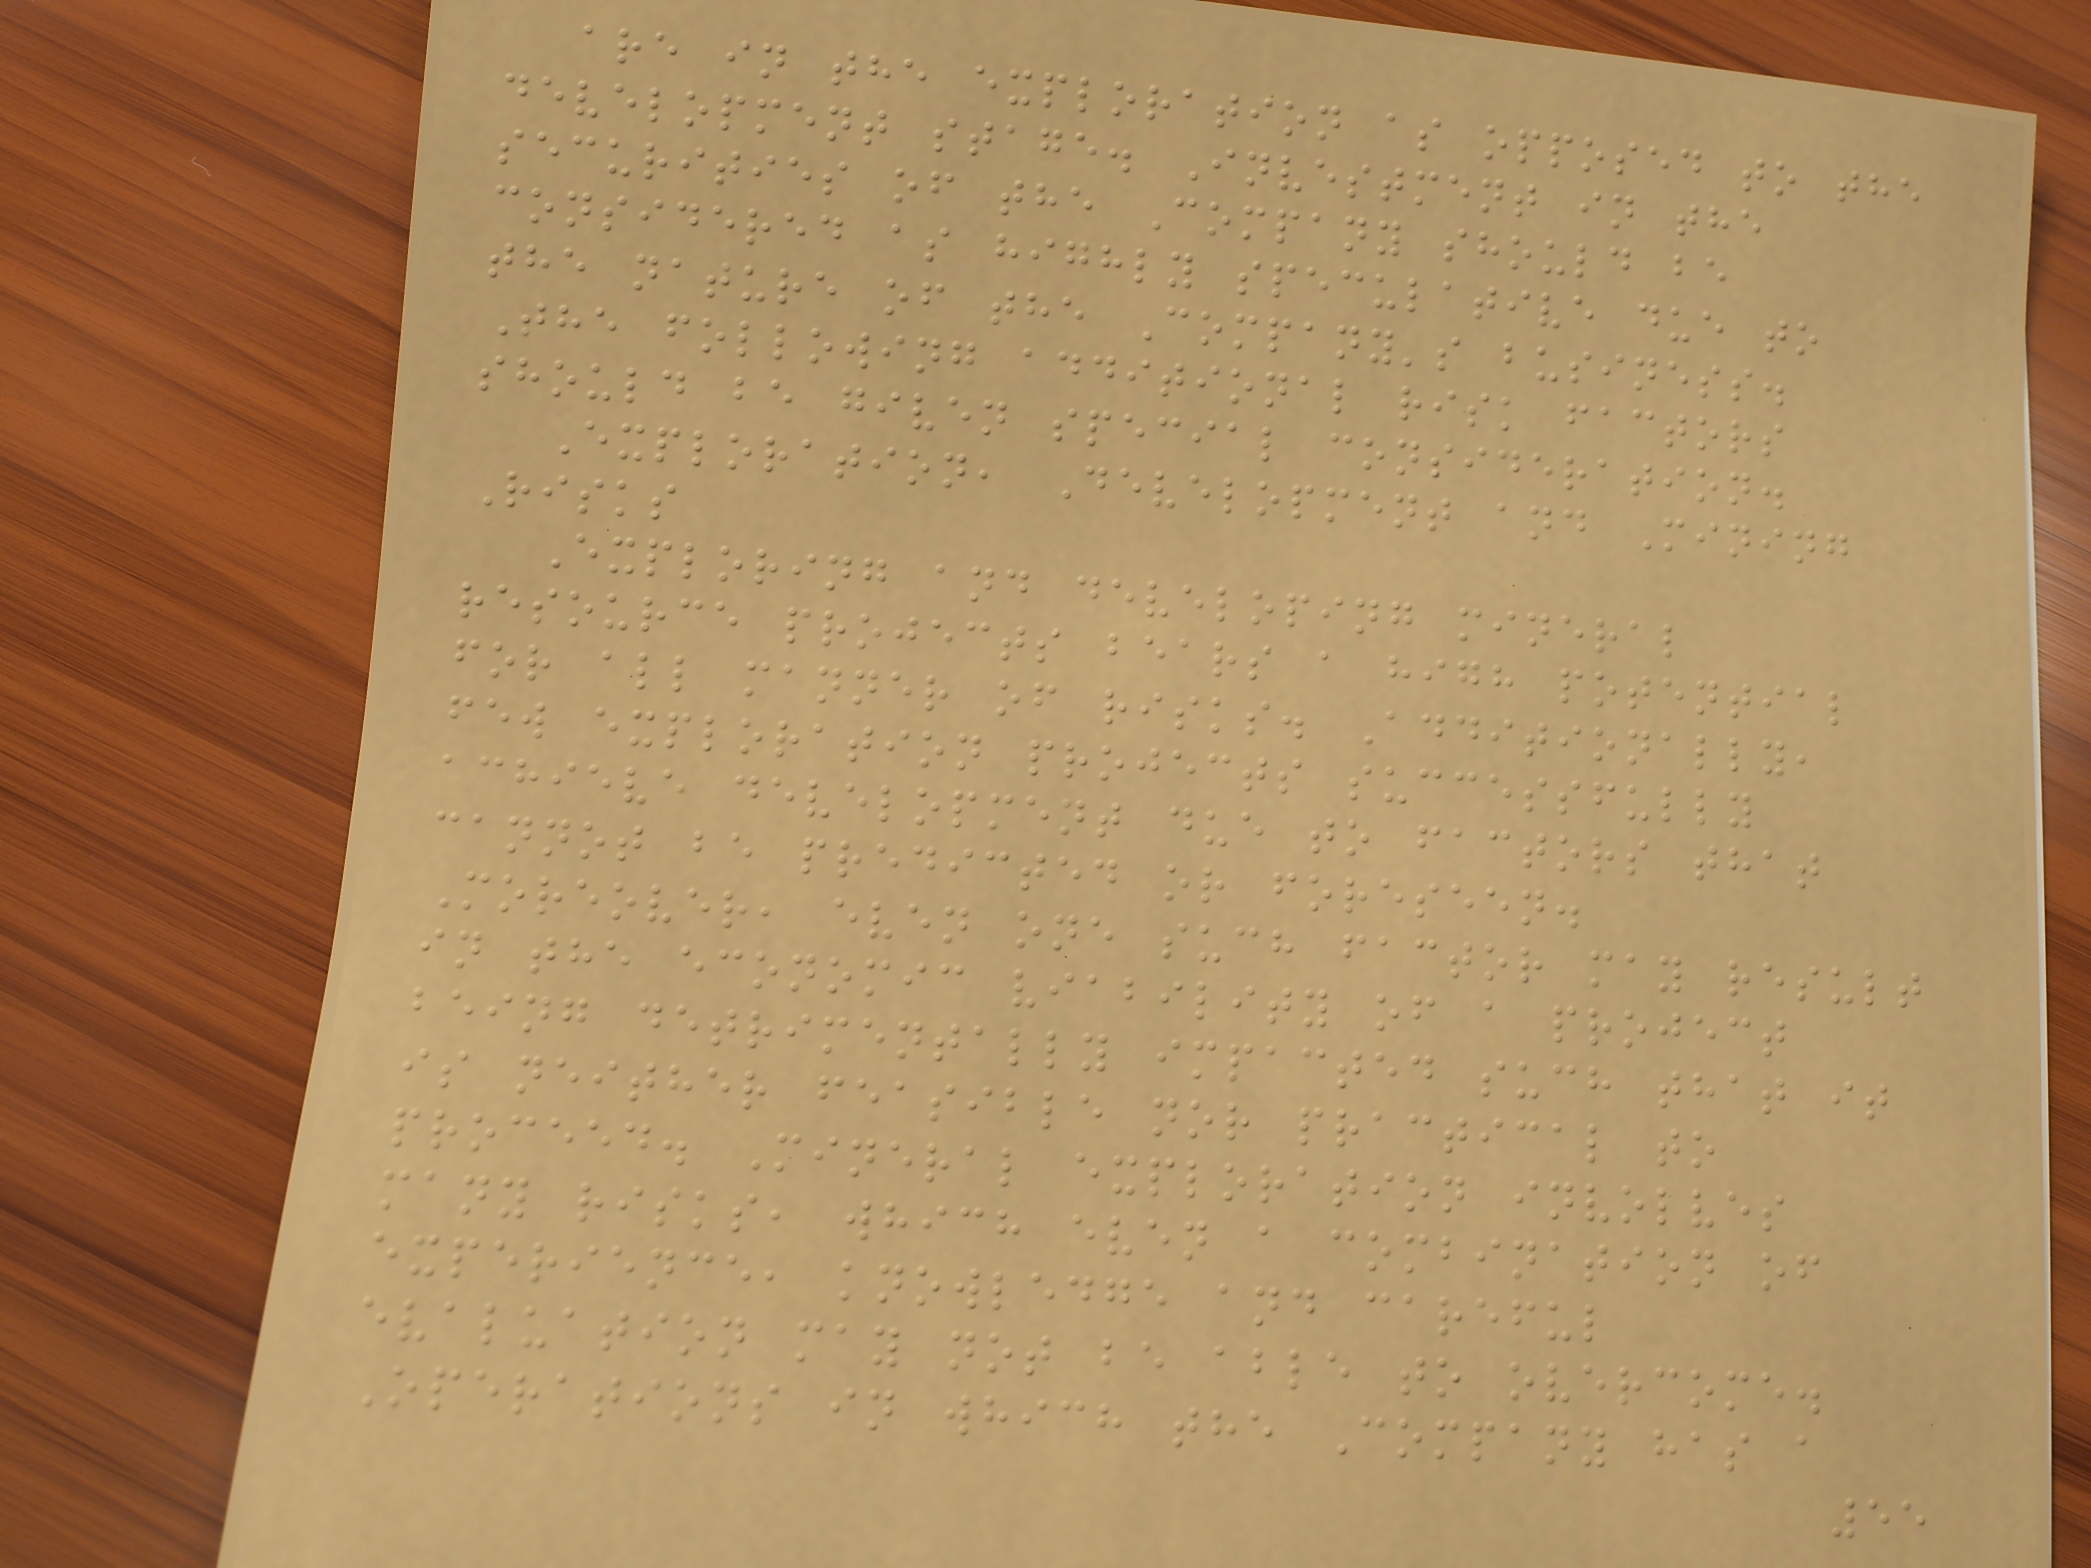are in the exploration as opposed to the
development stage. Investment in the
securities of the Company should be
considered as highly speculative due to
the nature of the Company's business.
The following additional risk factors
should be given special consideration.
Exploration, Development and Mining
Risks
Exploring and developing mineral
resource projects bears a high potential
for all manner of risks. Additionally,
few exploration projects successfully
achieve development due to factors that
cannot be predicted or foreseen.
Moreover, even one such factor may result
in the economic viability of a project
being detrimentally impacted such that it
is neither feasible nor practical to
proceed. Mineral exploration involves
many risks, which even a combination of
experience, knowledge and careful
evaluation may not be able to overcome.
Operations in which the Company has a
55
